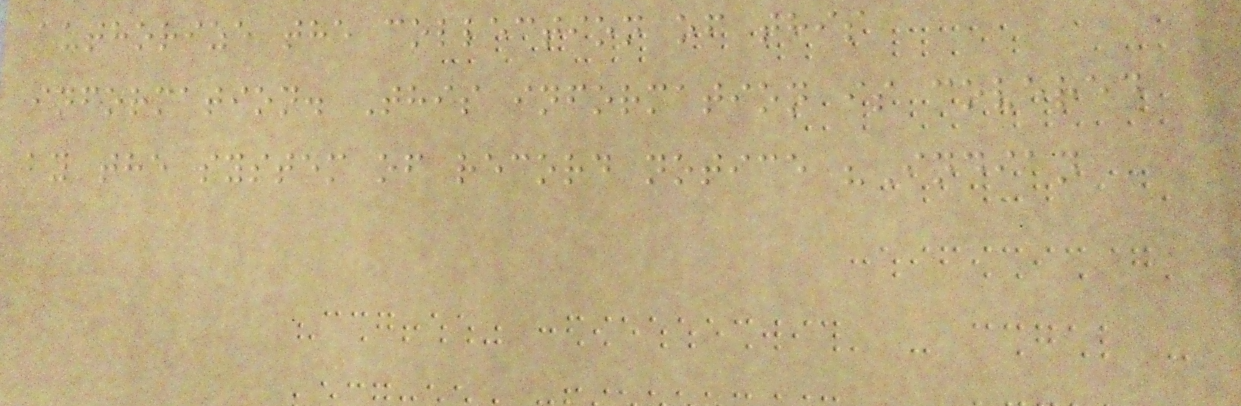authorize the collection of this
information. This information is covered
by the system of record notice "Indian
